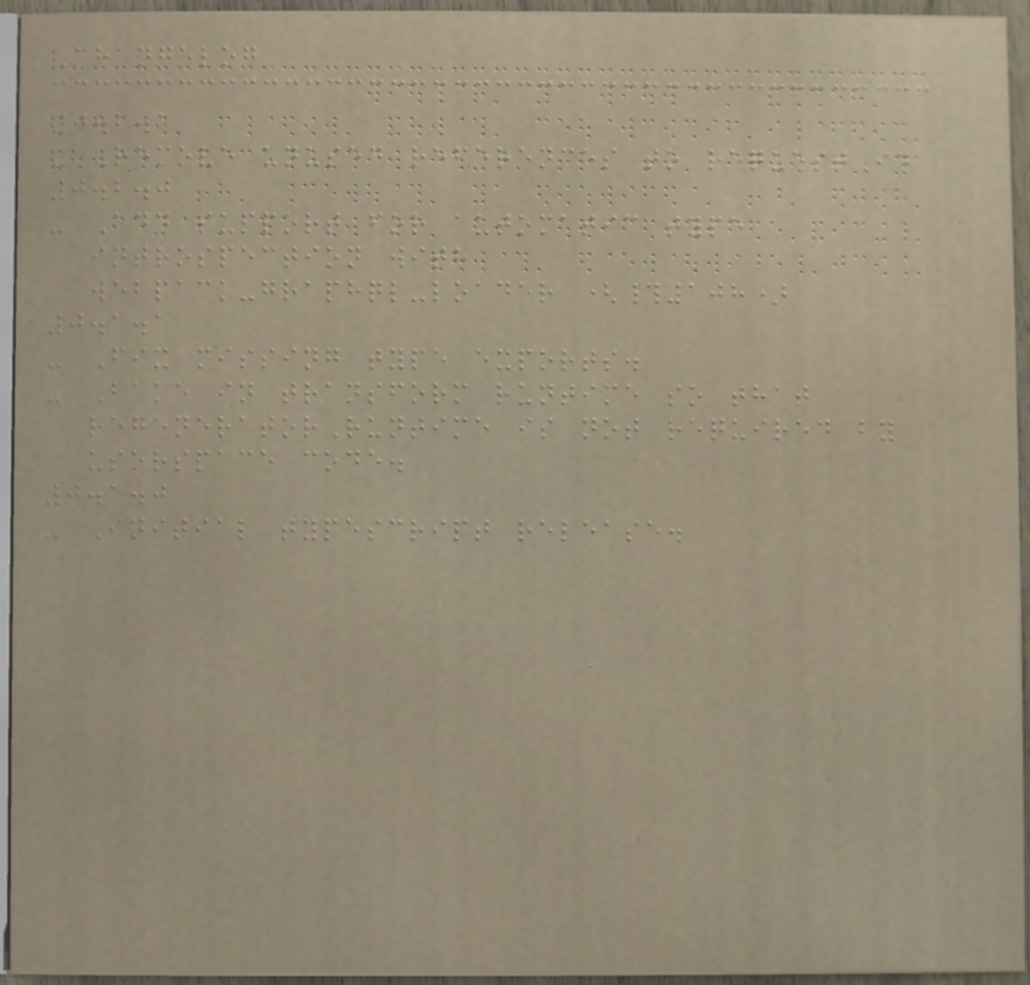Changelog
0.2.1
- Remove unused references to requestId
0.2.0
- Add support for automatic type
introspection with
webpack-graphql-loader (#108)
0.1.1
- Fix missing type exports.
- Bake in transform runtime so that
regeneratorRuntime is not required by
userspace code.
0.1.0
- Initial typescript release.
